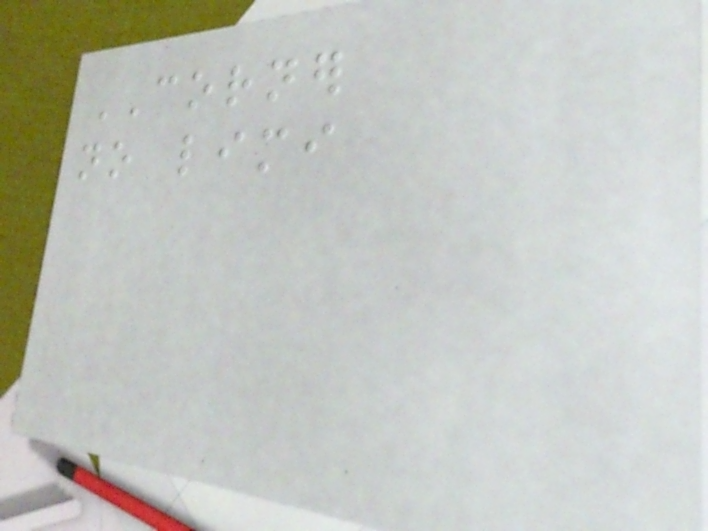CORNER
no limi
